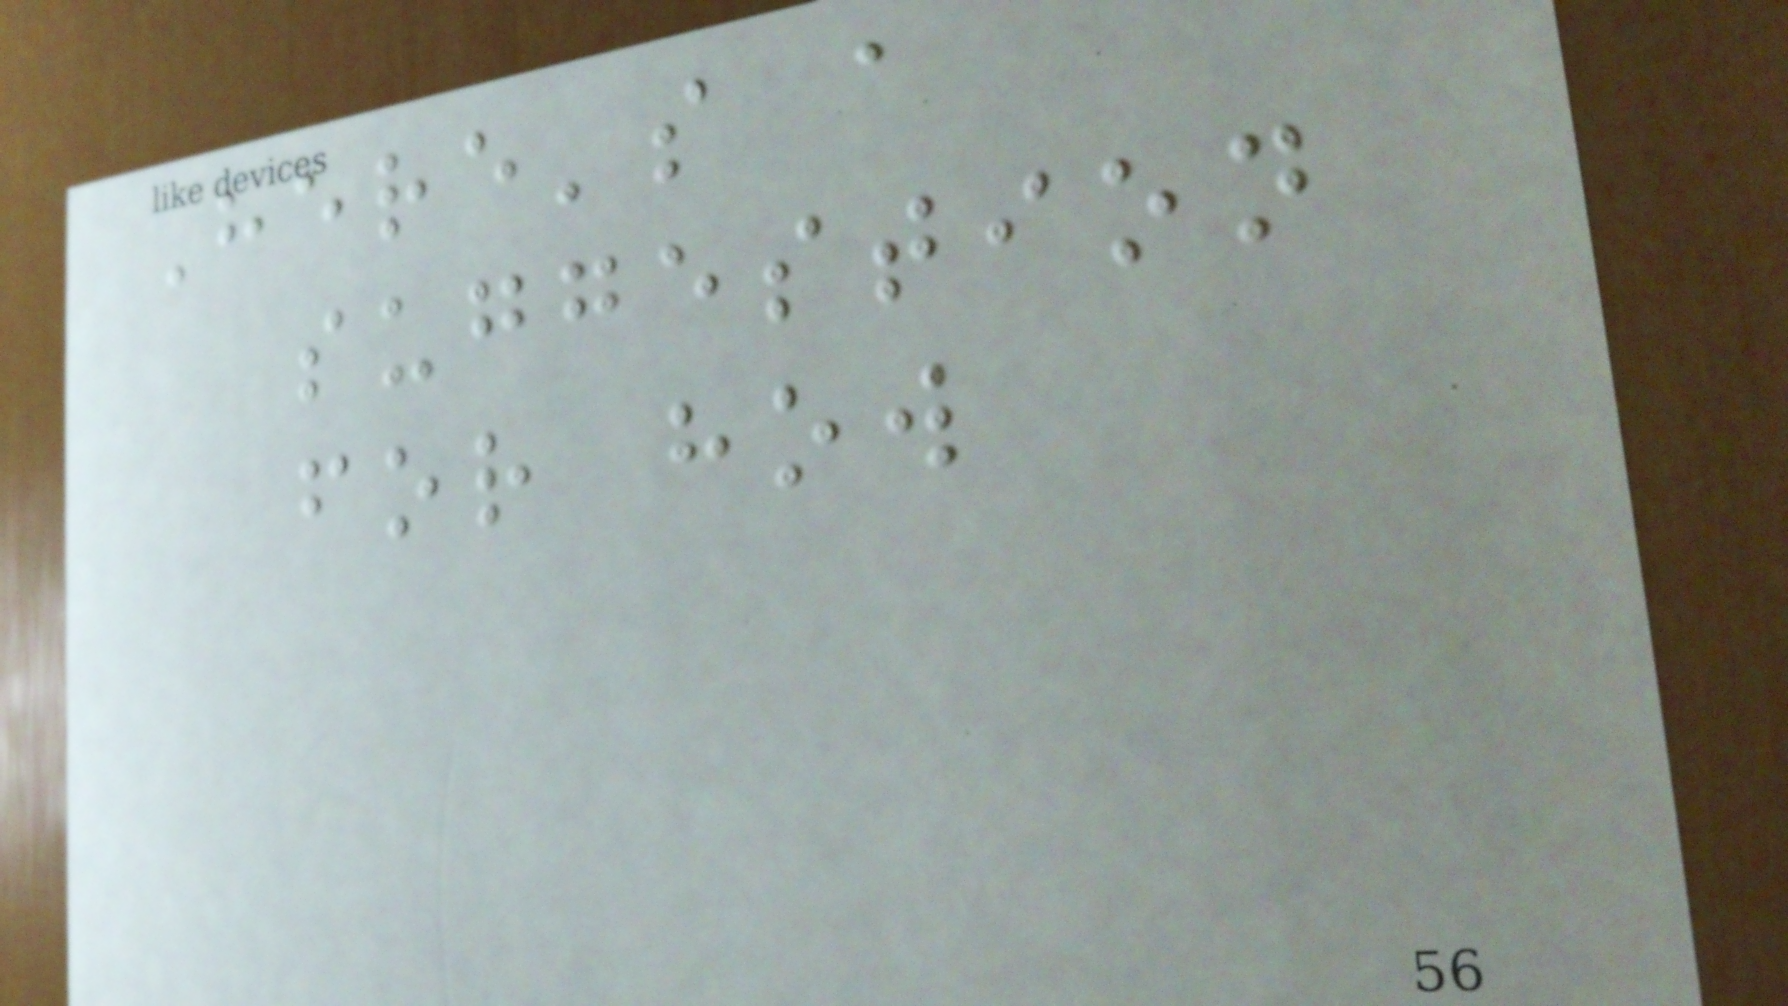Here's a
suggestion
for how
